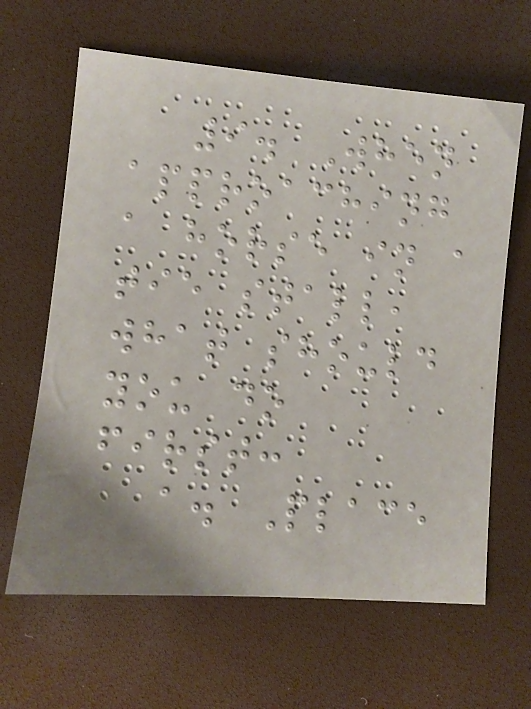9. When
approaching
a horse in a
tie stall,
what should
you do
first:
a. Place
